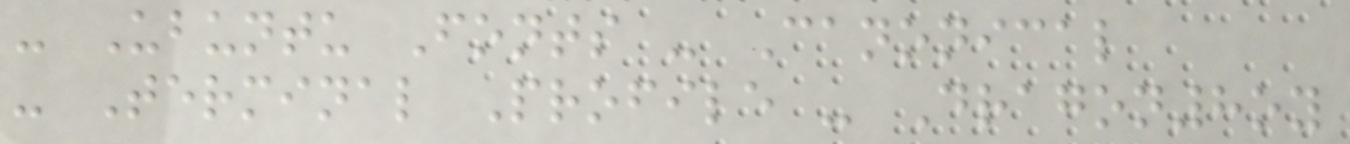- Ubuntu Fonts - Canonical
- Terminal Profile - Dragon8oy
